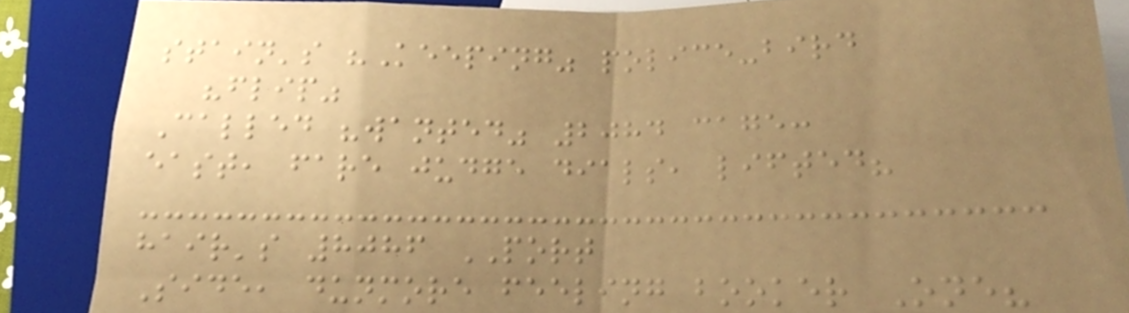stain's "Keeping" police-bird
"flip"
Called "wanted" 2084 cage:
east, fare judge dials, lifted?
hair's 8086 PORT
Side, dunmore feeling booker One?
